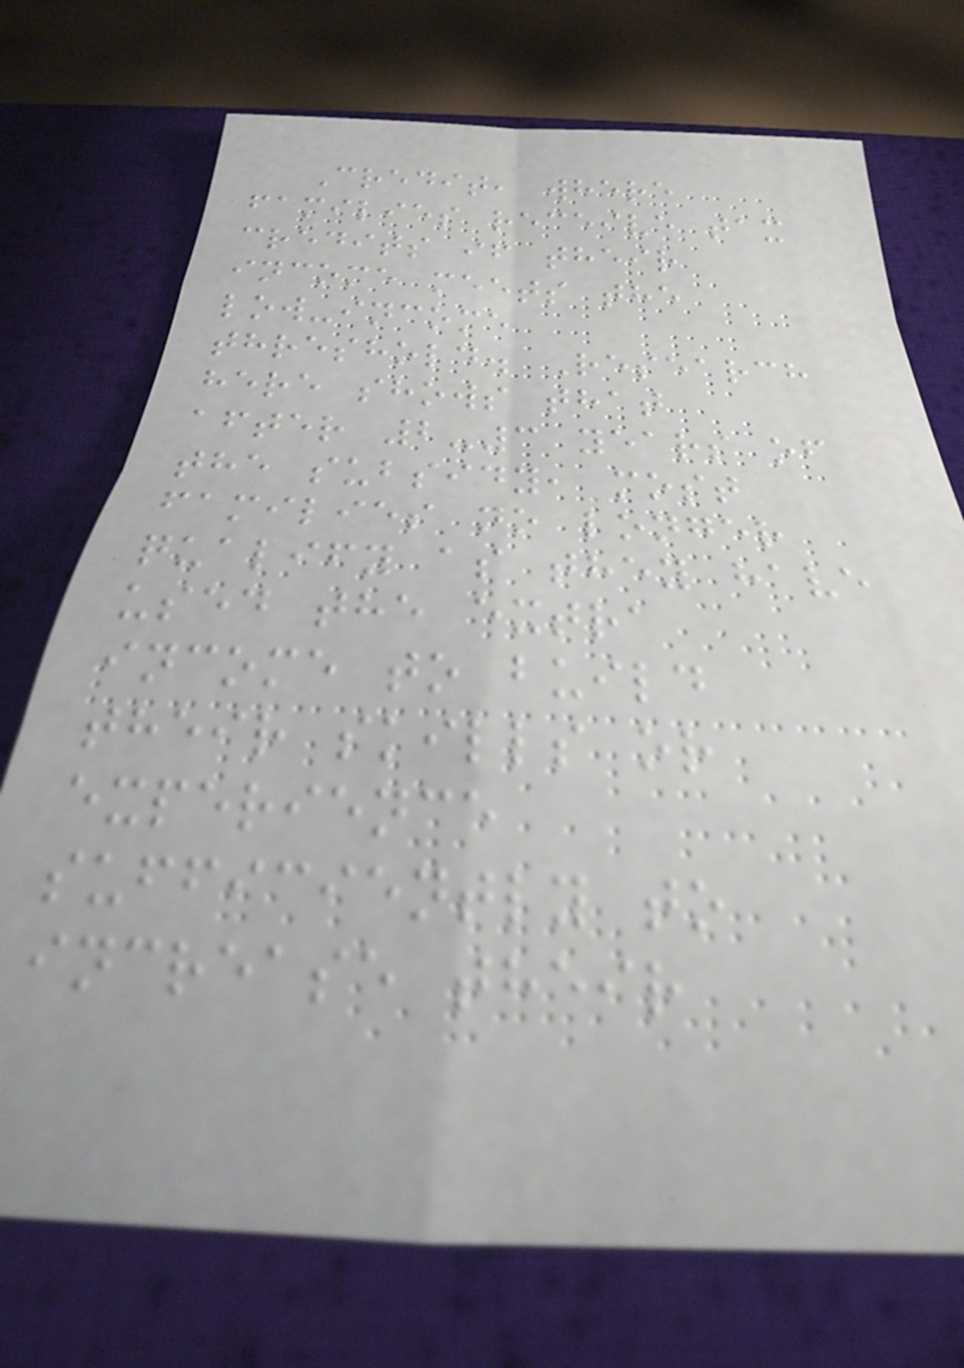Credit, where
families receive tax
credits if their
income meets the
low-income
threshold. Research
here shows that
after 2-3 years of
the subsidy, most
families no longer
qualify as they have
used the extra
income to build
their skills or
experience
sufficiently to
increase their
